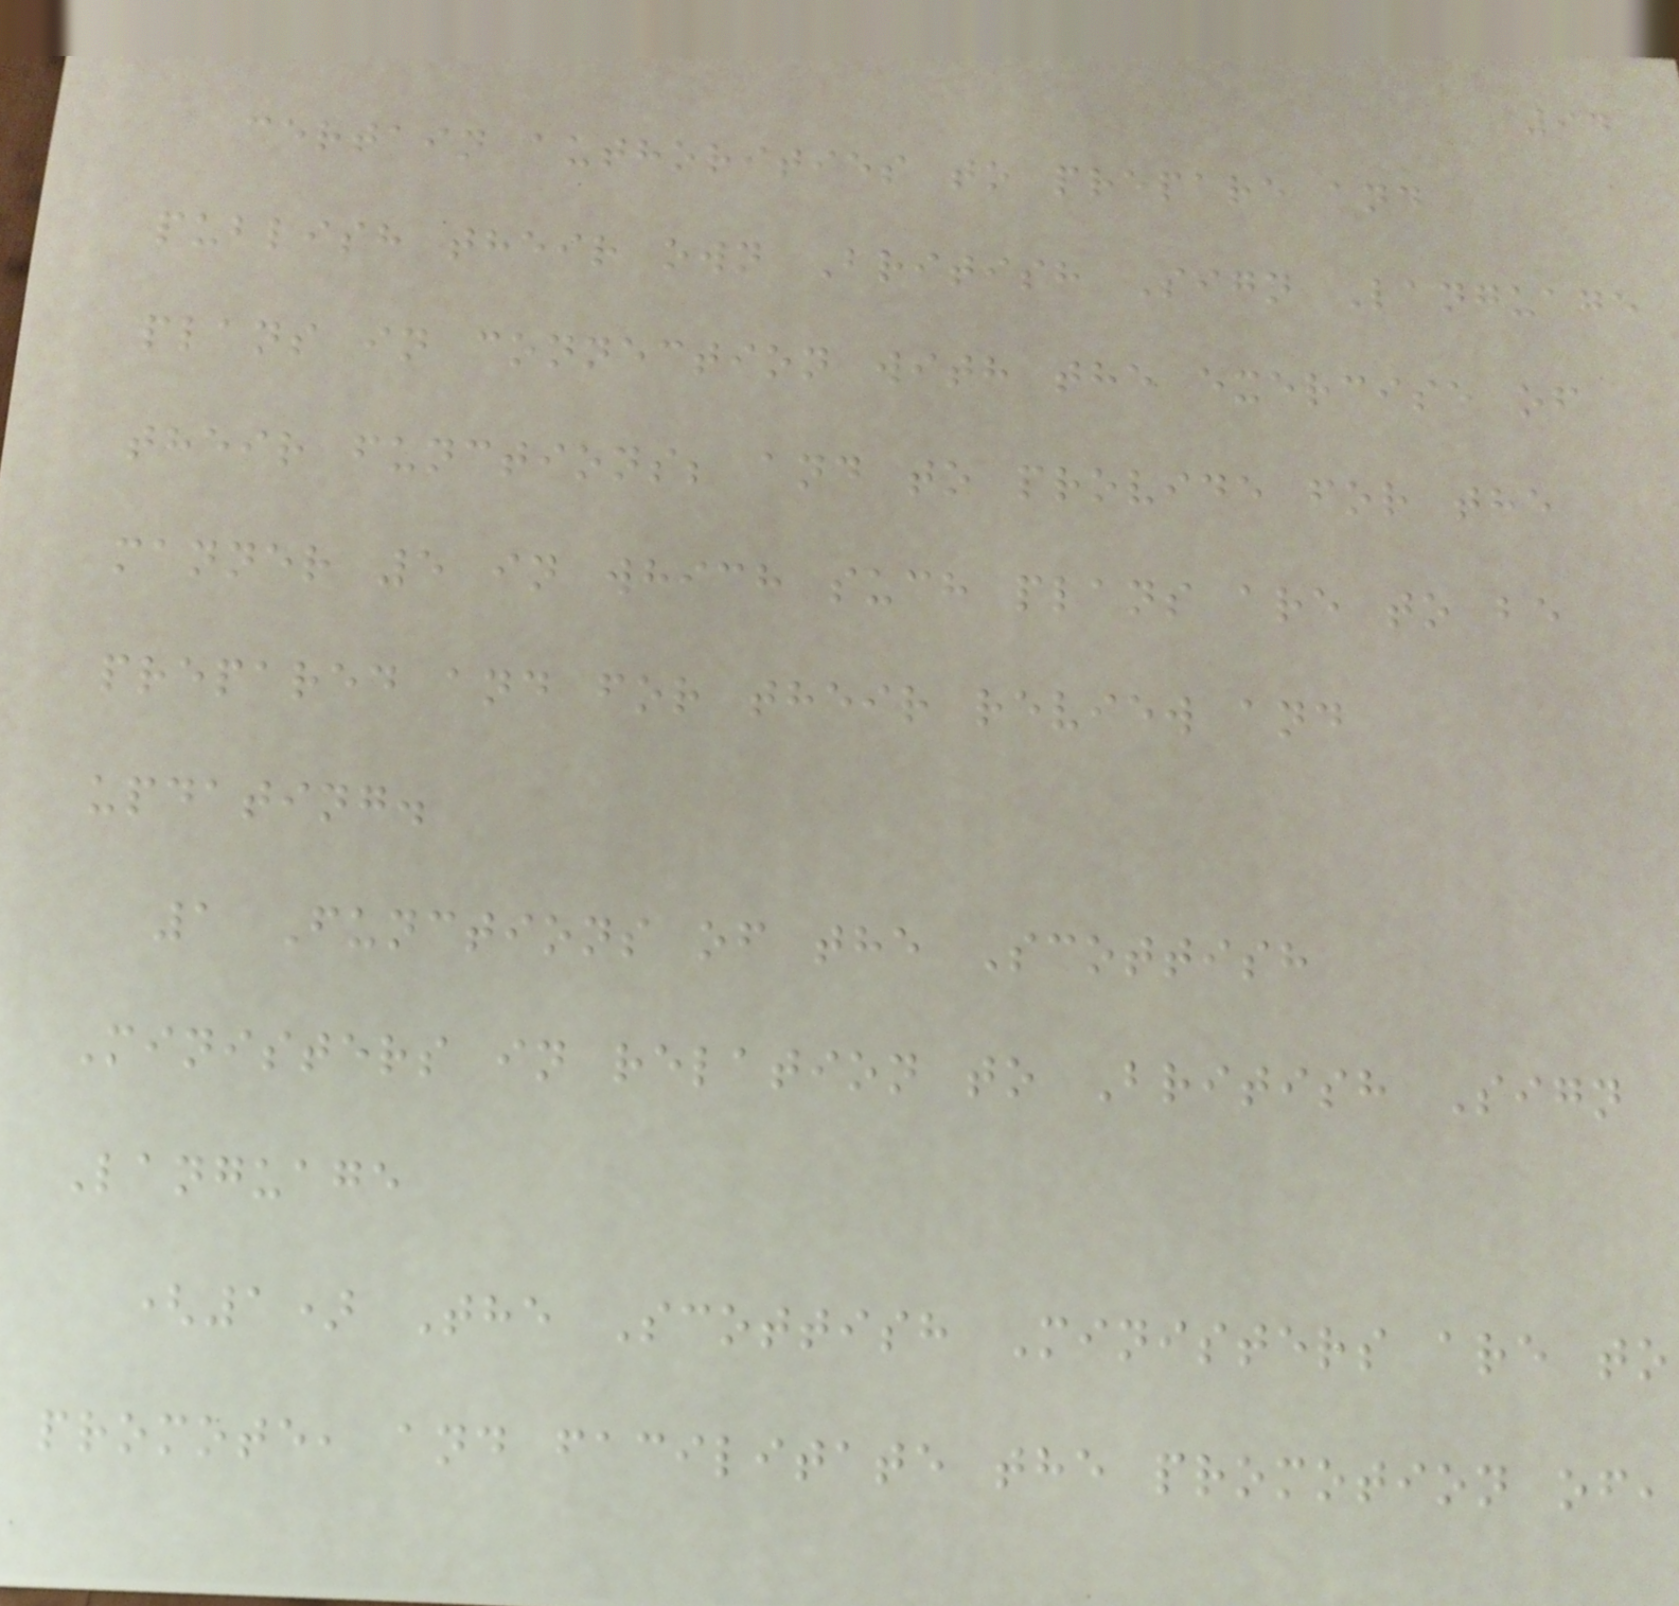94
certain authorities to prepare and
publish their own British Sign Language
plans in connection with the exercise of
their functions; and to provide for the
manner 5 in which such plans are to be
prepared and for their review and
updating.
1 Functions of the Scottish
Ministers in relation to British Sign
Language
(1) The Scottish Ministers are to
promote, and facilitate the promotion of,
